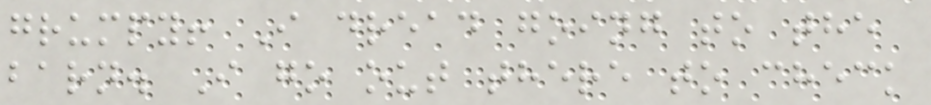grumpy! I dread going to the
barn. I go out there to check
